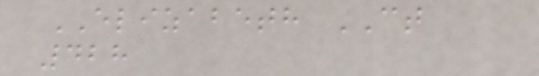ELIZABETH CT
428
